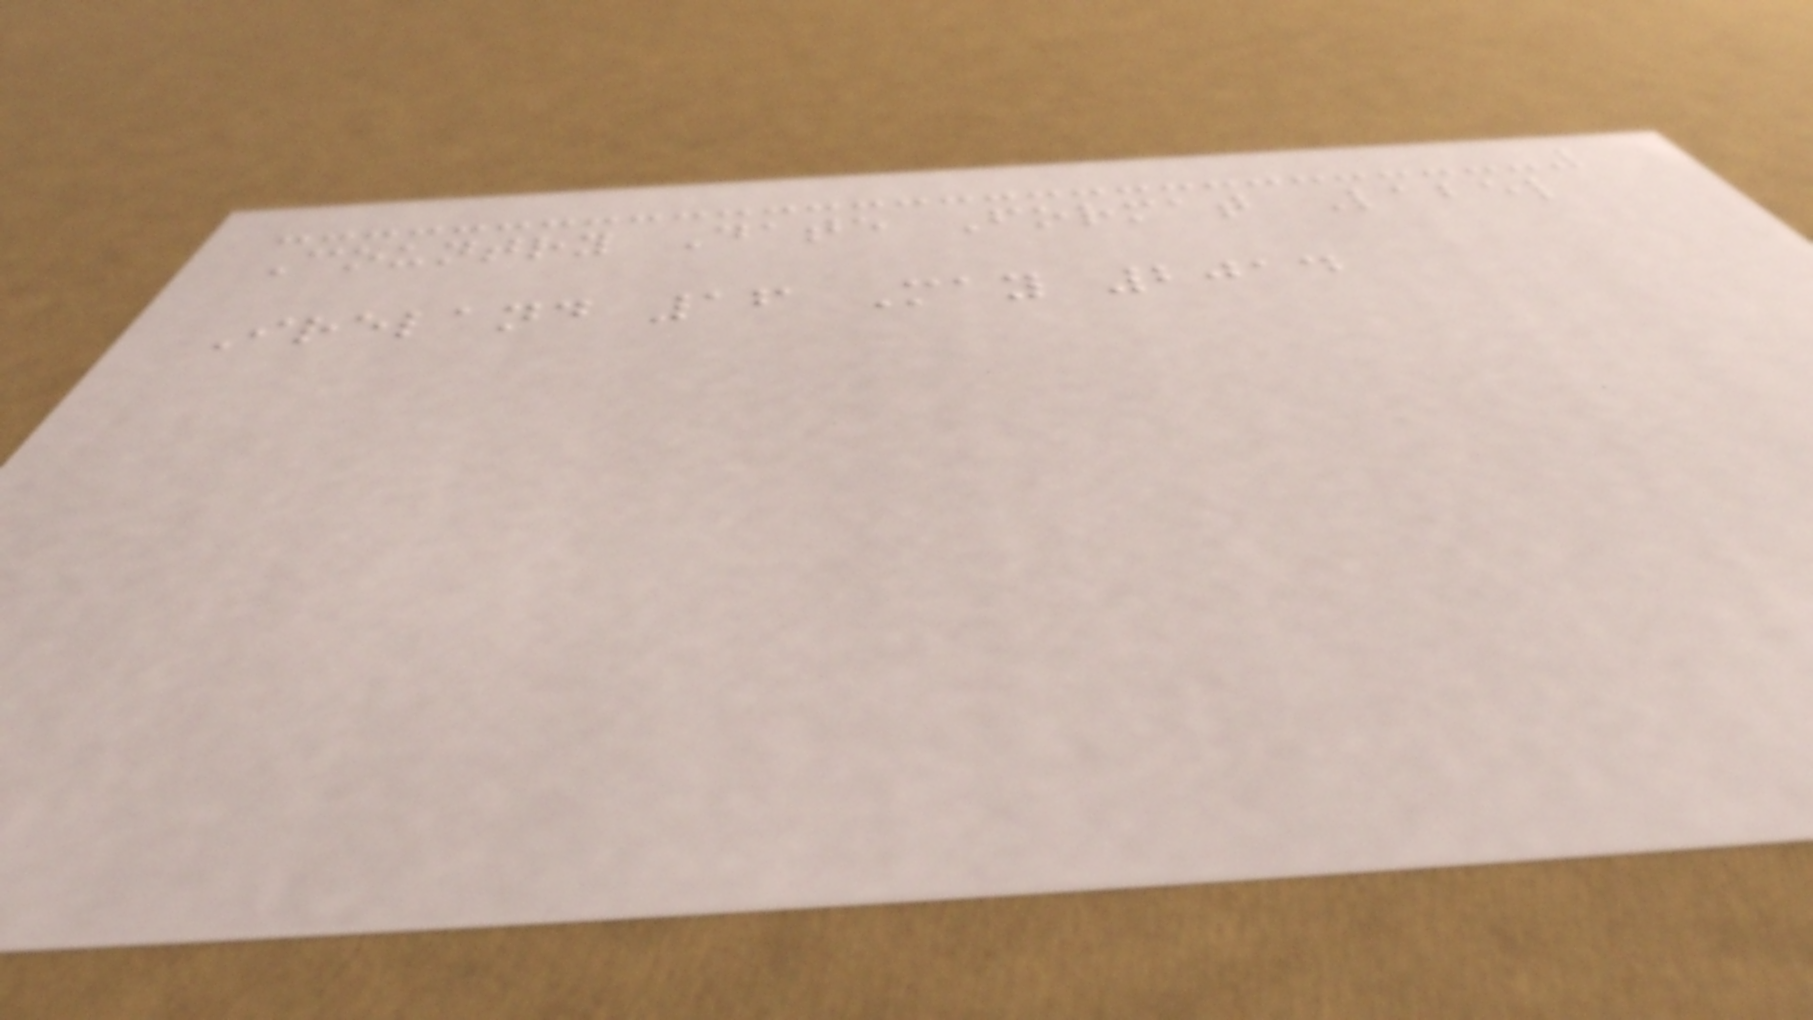Country Date Format Label
Ireland 16 May 2014
